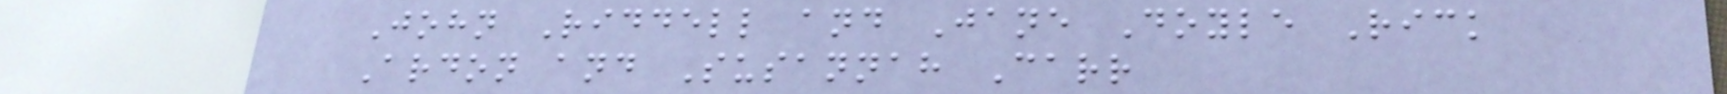John Riddell and Jane Doyle Rick
Ardon and Susannah Carr
